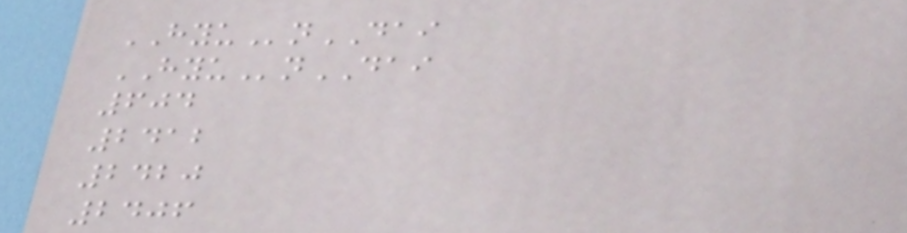HYUnDAI
HYUnDAI
604
2412
2420
2406
